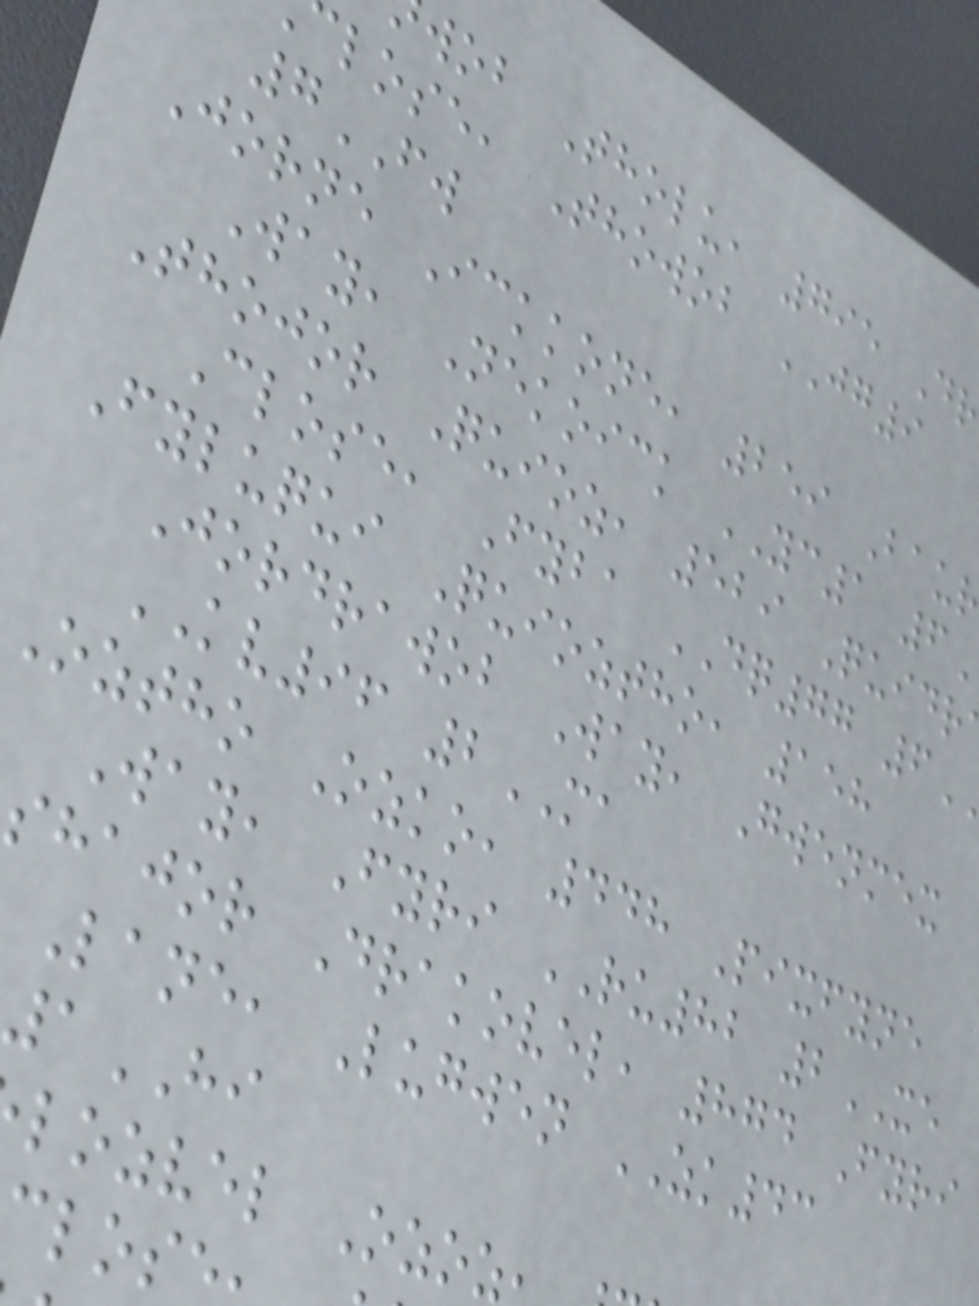wob Tholu, 795 Dr
lose, Thowob JG9
7FW
Jorne Ickkone, 259 Bau
Way, Nekoick YC1 6
Thojor Quioz, 529 Quidr
Close, Fyba DQ77 6
Fyluqui Quioztho, 158
Jordrawob Way, Gwenmex
KV96 2MA
Oztho Ozko, 448 Pixfyne
Way, Fyri RU82 2XE
shajor Drakovel, 874 Fyri
Lane, Lugwen ZK43
1HI
lozvel Ozoz
